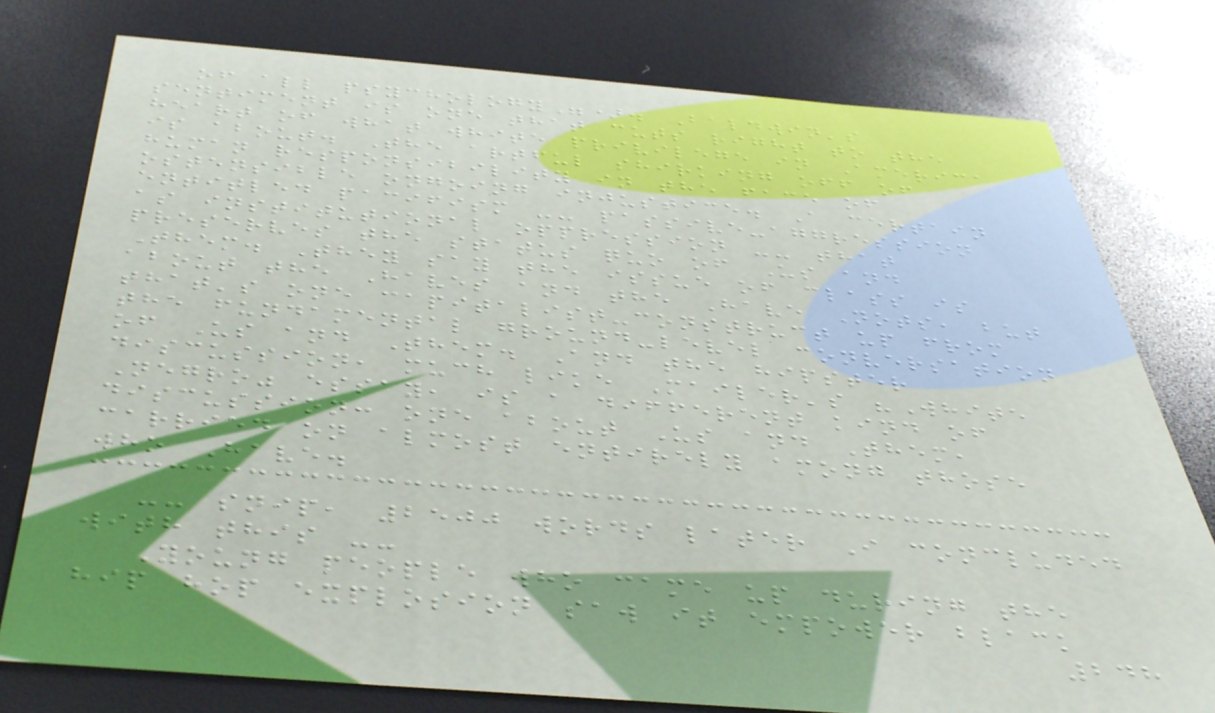of all psychology"). Baldwin's
sentiment is one that cuts right to the
heart of what white privilege in America
is about. The artful shirking off of
human responsibility in the face of
ostensible ongoing injustice. A certain
entitled pacifism -- passive-aggression
as institutional oppression -- that
preserves the status quo of Us and
Them. They say the issue of class is
about the Haves and the Have Nots, but
that's one capitalist-construct up from
the fundamental ground-level conversation
of Us and Them. And the hipster
discussion, much like Mailer's "White
Negro" essay, is a different kind of
discussion: one about Us and Them,
carried on almost entirely among those
who Have.
-- snip, 2500 words later I concluded
with this --
Young people who came up during the
hip hop explosion saw it empower black
248
